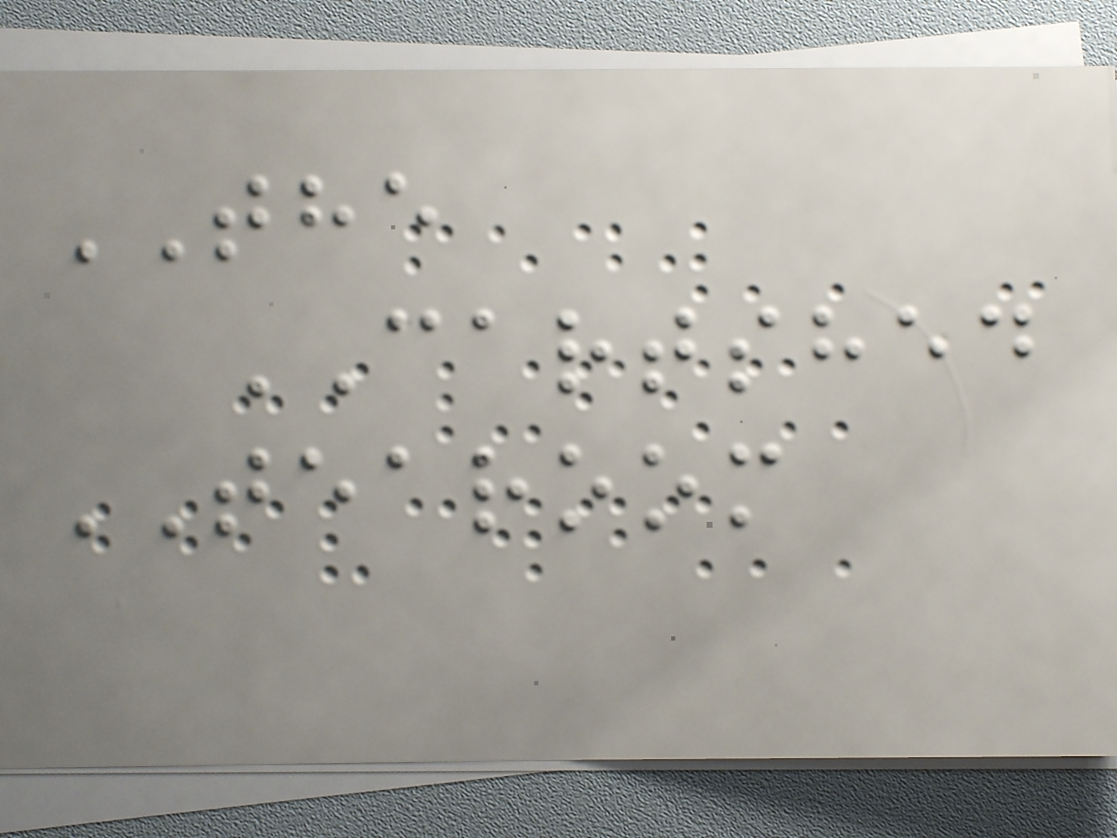THE
CARTSHED
TEAROOM
